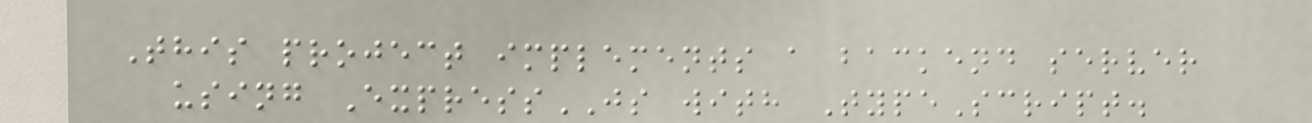This project implements a backend server
using ExpressJS with TypeScript.
